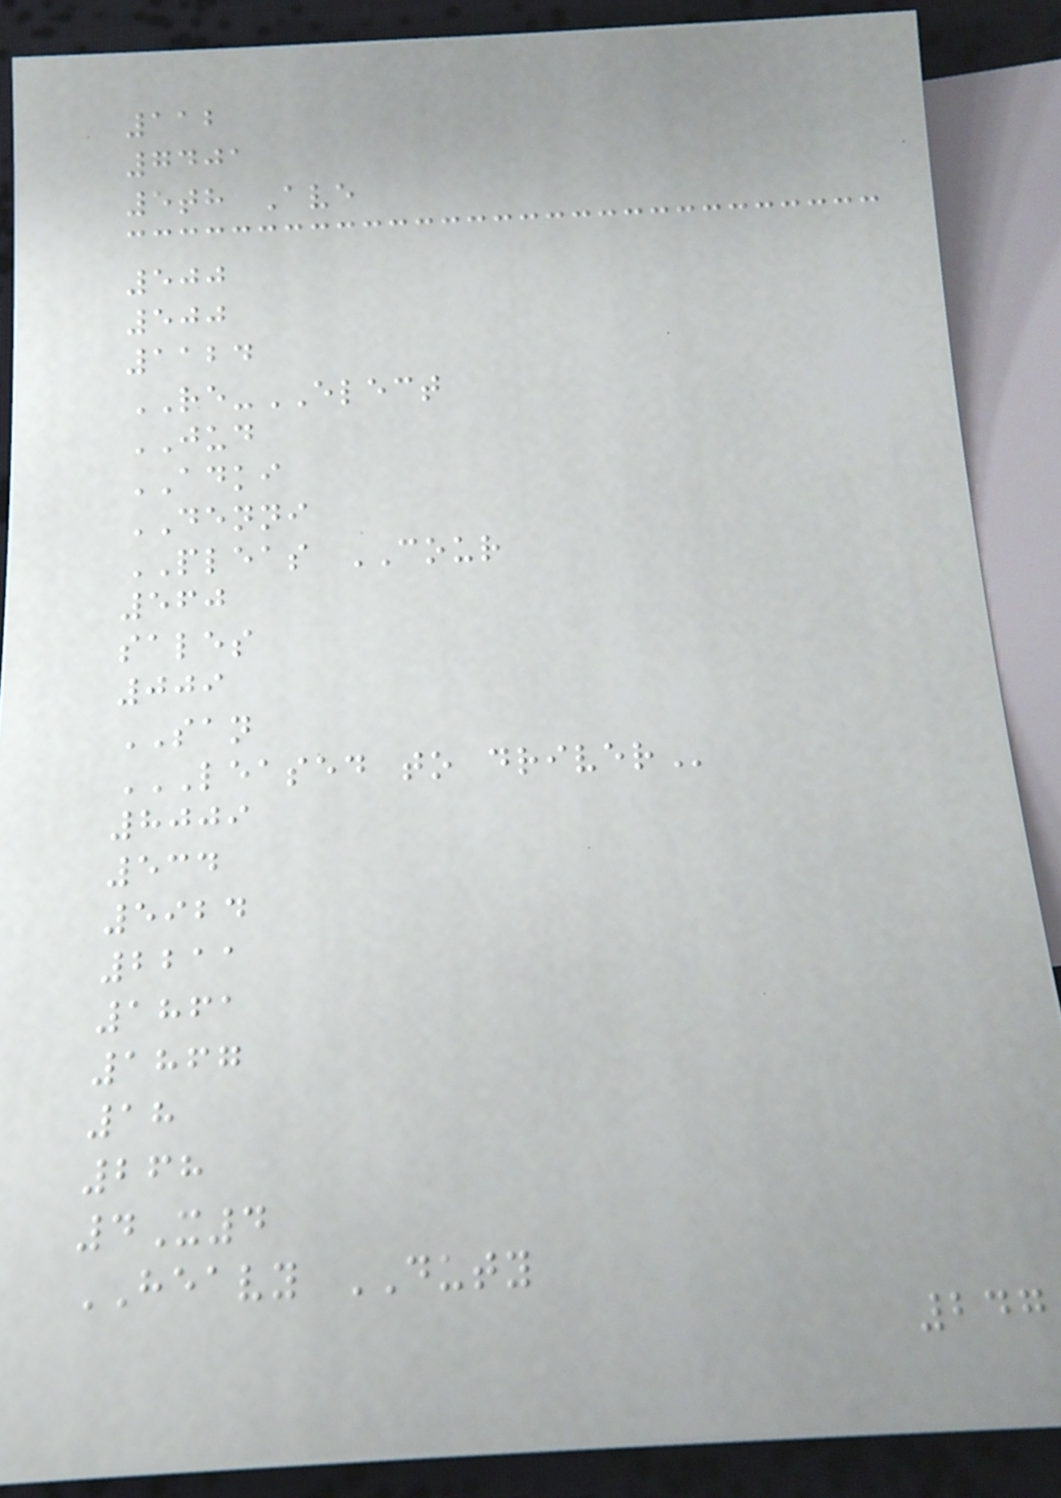112
7401
5th Ave
500
500
1124
RE-ELECT
JUD
ADKI
DENNI
PLEAS COUR
560
sales
009
SAN
LEASED TO DRIVER
8009
534
5924
2211
1861
1867
18
268
4X4
HEAVY DUTY
247
